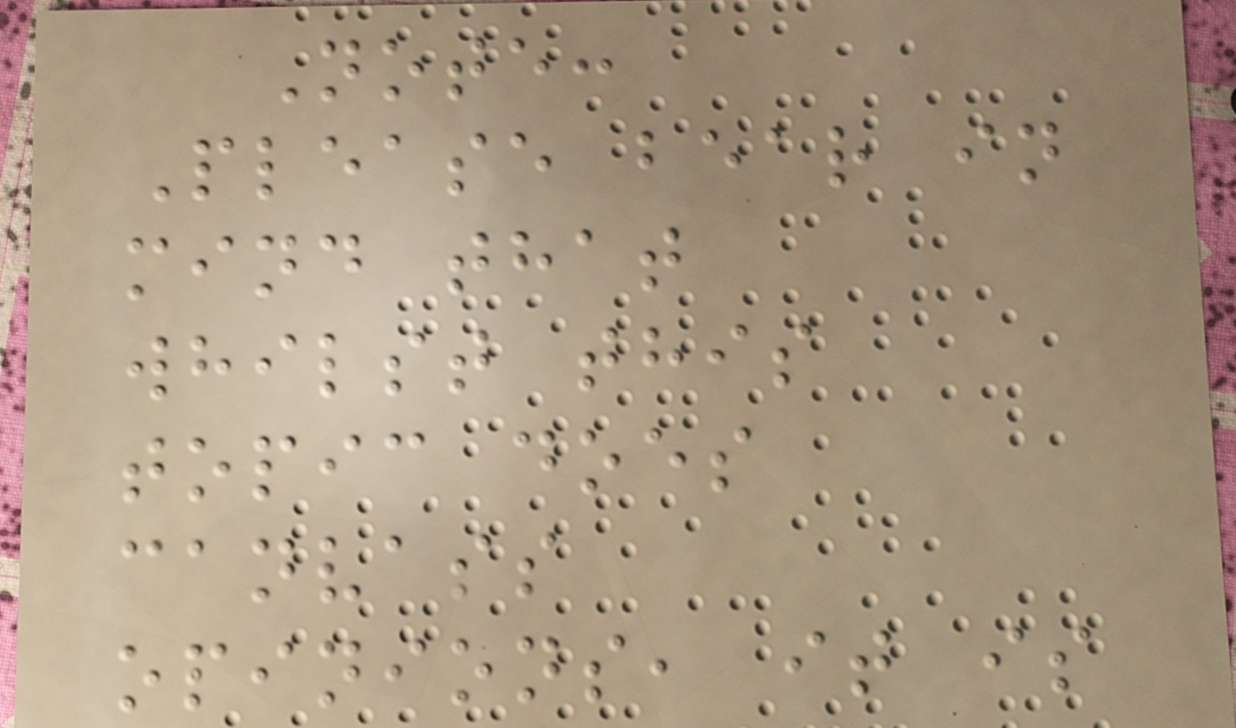Note:
Please bear in
mind that
whilst this
topic does
canvass
opinions, it is
